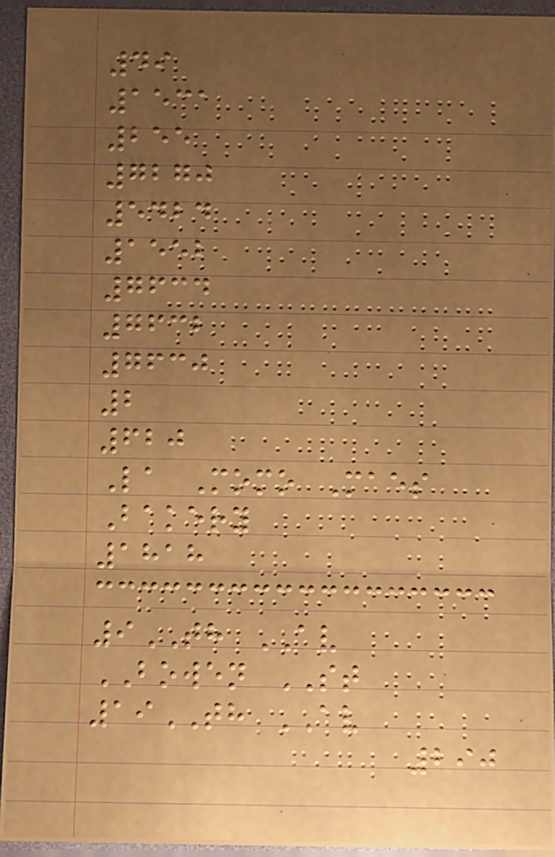49
1531
255
7270
5424
1552
7634
7632
7630
2
620
La Momo Maes
Bakery
1818
9TH AV
BOWEN ST
19TH AV
290
